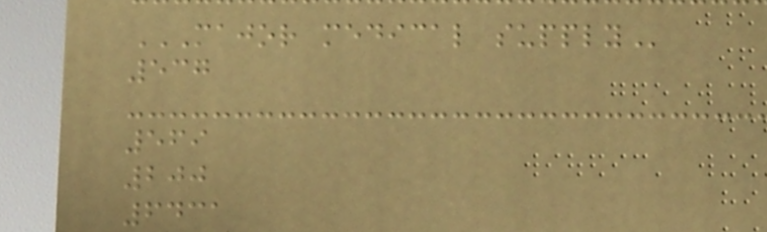MAJOR MEDICAL SUPPLY
537
569
200
6431
